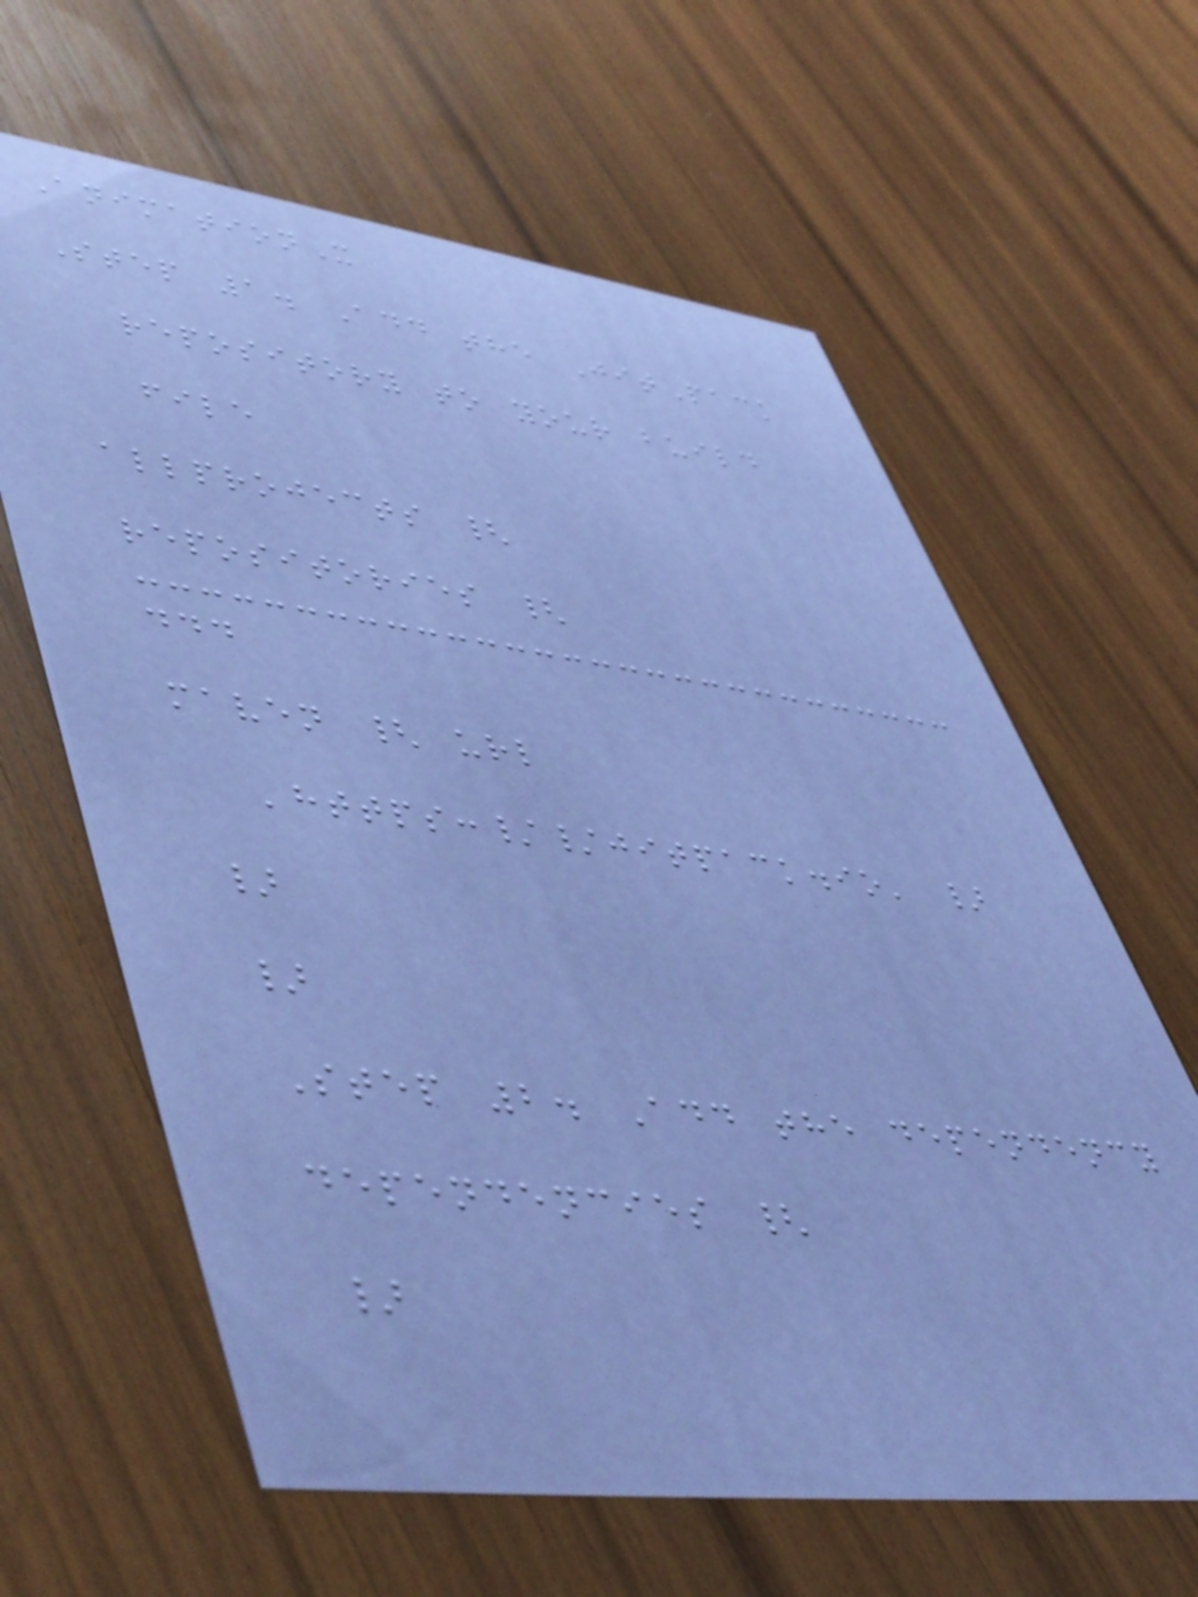AnimationX
Step 1. Add the JitPack
repository to your build
file
allprojects {
repositories {
...
maven { url
'https://jitpack.io' }
}
}
Step 2. Add the dependency
dependencies {
}
